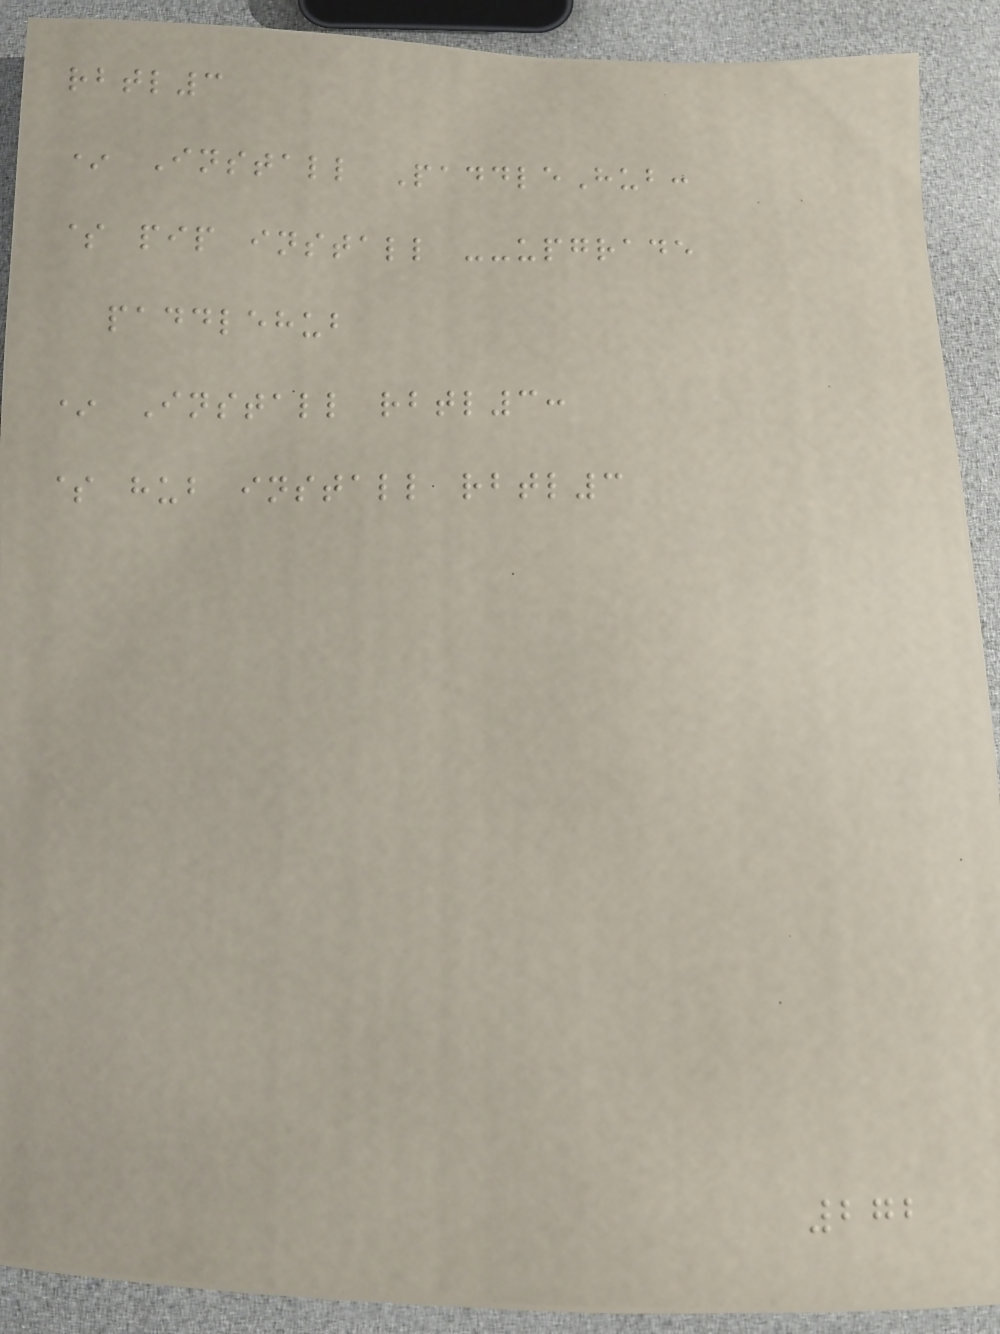rbtl3
* Install PaddleHub:
$ pip install --upgrade
paddlehub
* Install rbtl3:
$ hub install rbtl3
272
